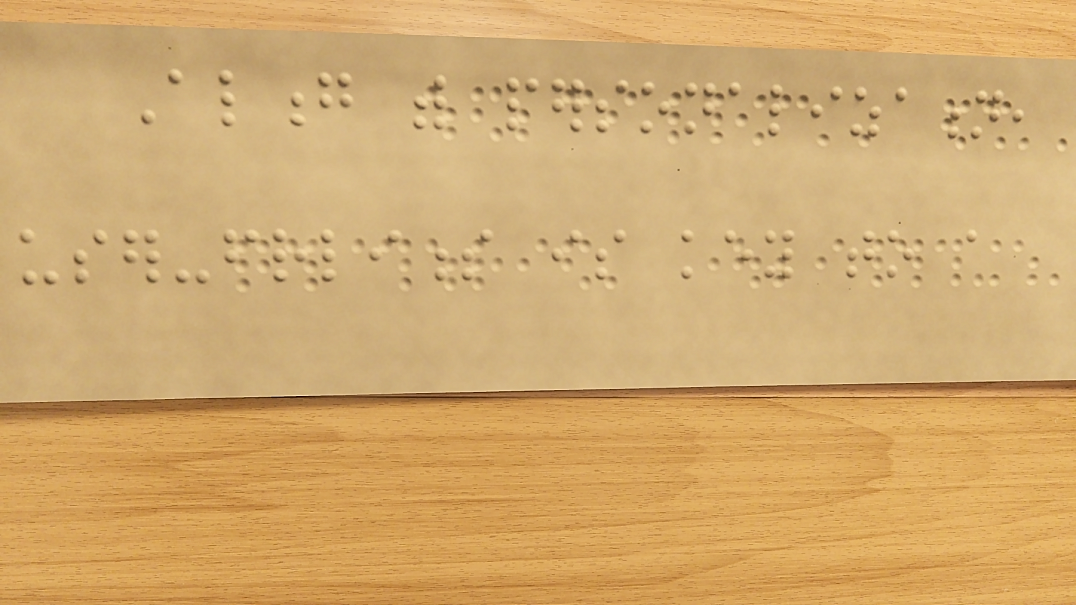Along with personalization,
user-friendliness is key to a
